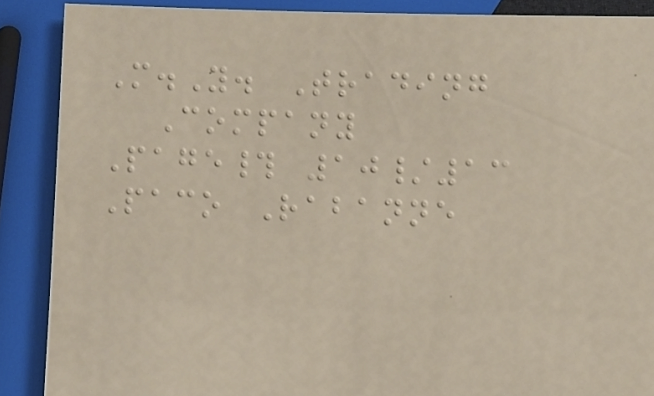M.Y. Trading
Company
Page# 10/13
Paco Rabanne
